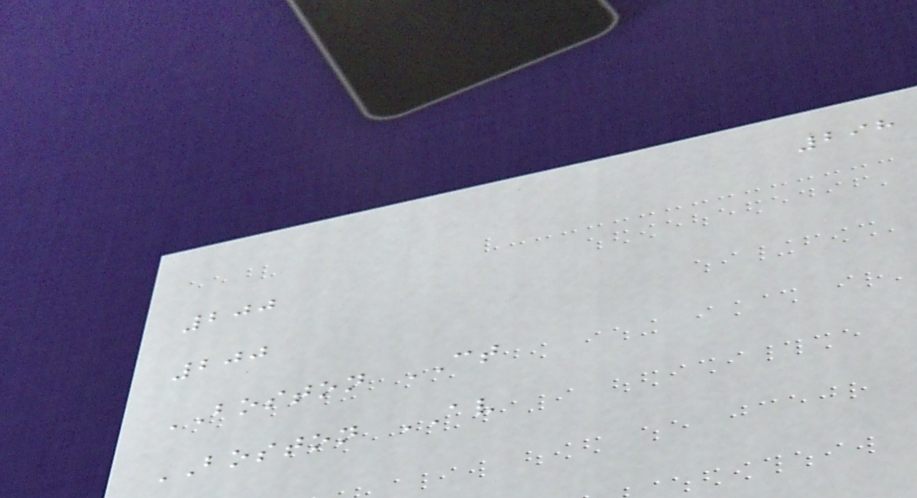298
200
200
BOSTON CT
BOSTON AV
